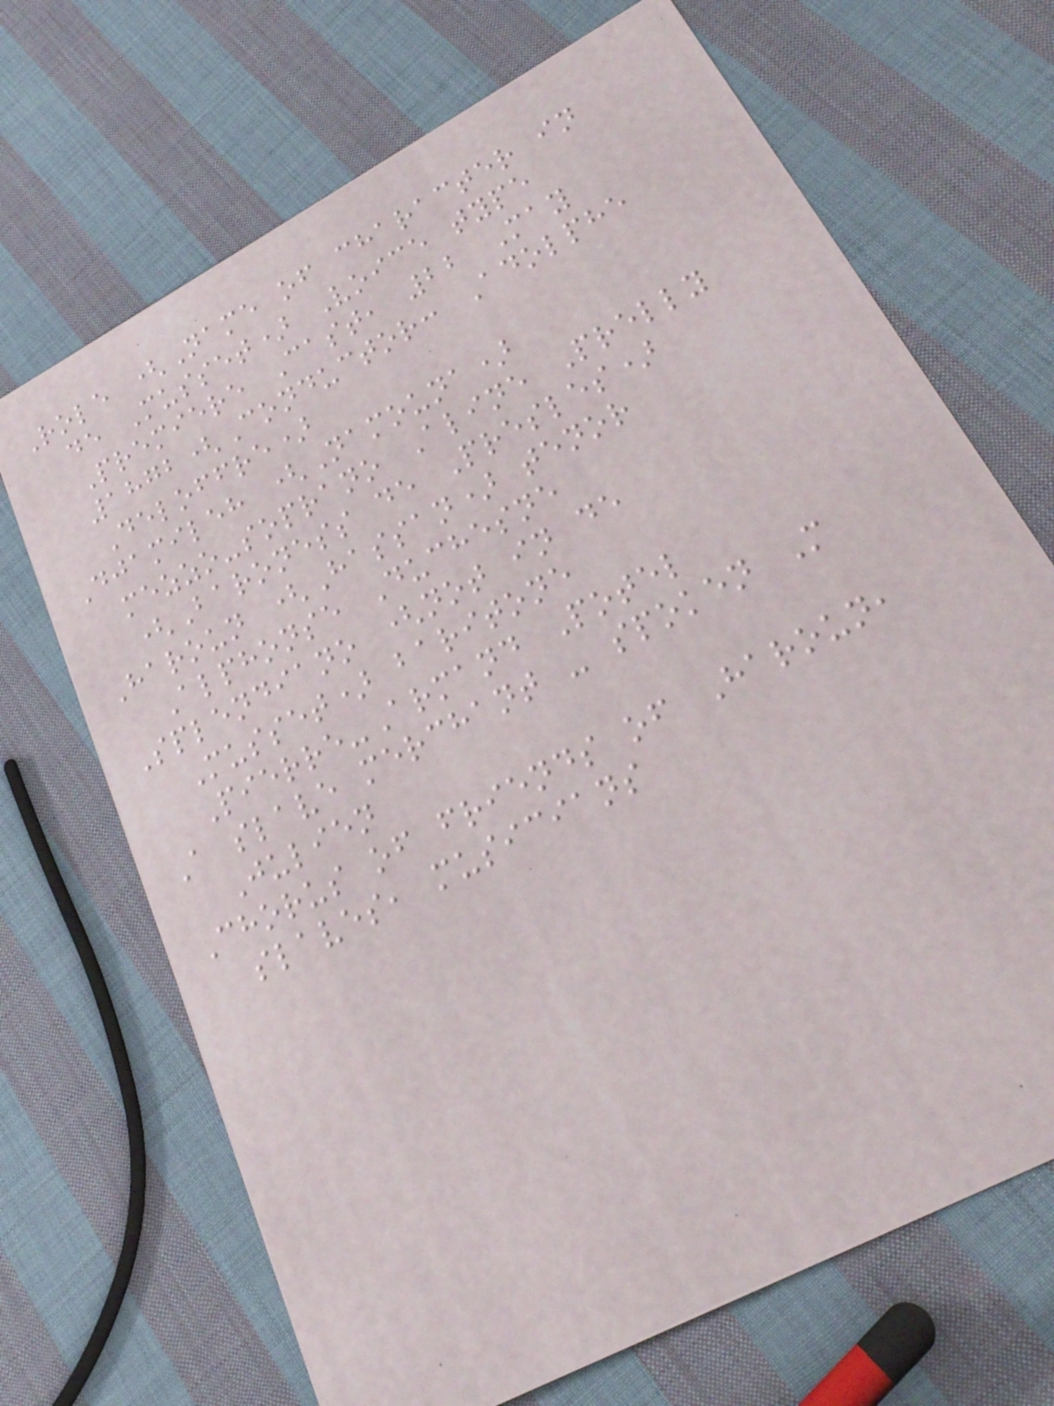Role (Name of character in
de Musset) Voice type
Premiere Cast, 22 May
1872(Conductor: Adolphe
Deloffre)
Djamileh (Namouna)
mezzo-soprano Aline Prelly
(Baroness de Presles)
Haroun (Hassan) tenor
Alphonse Duchesne
Splendiano (not in de
Musset) baritone
Pierre-Armand Potel
A slave merchant - spoken M
Julien
Chorus of friends of Haroun,
slaves, musicians
